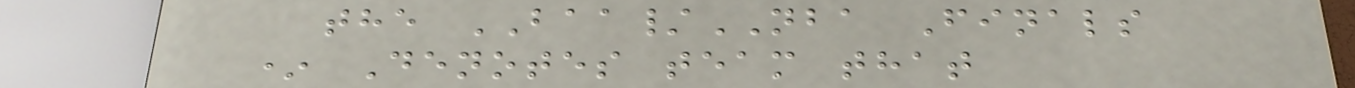the BAA/NBA Finals
* Denotes team that
